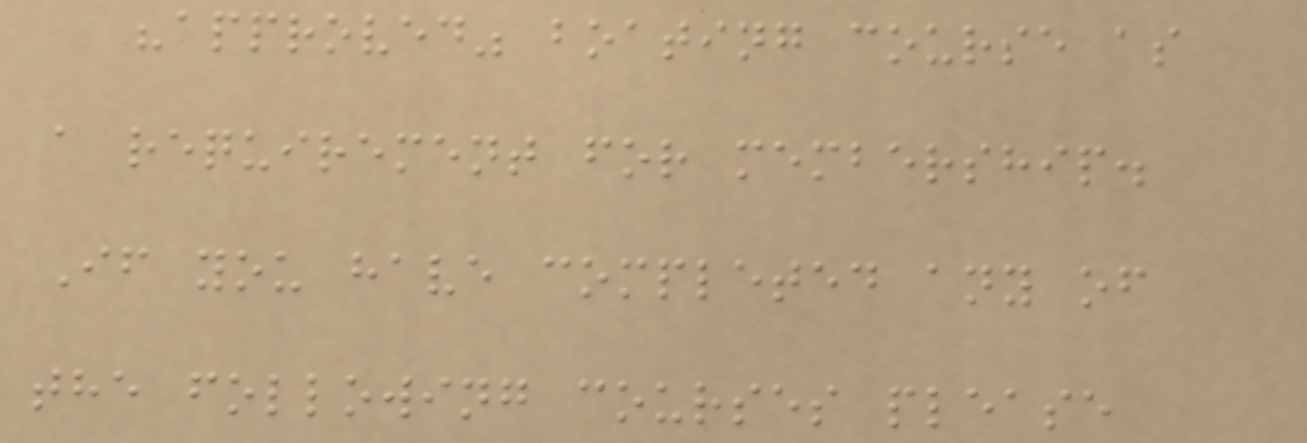"approved" boating course as
a requirement for membership.
If you have completed any of
the following courses please
